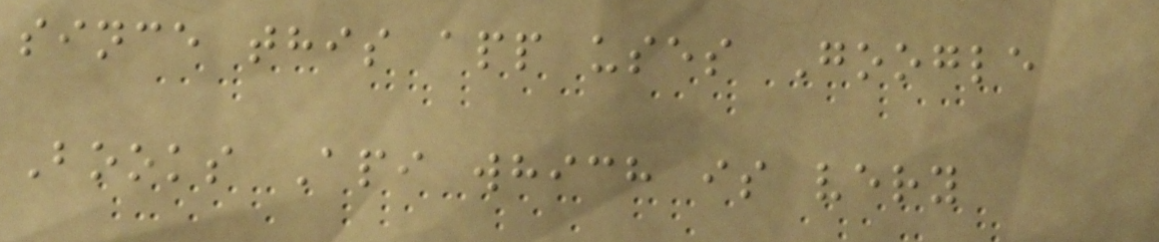since this app uses Google
Books Api which is very
